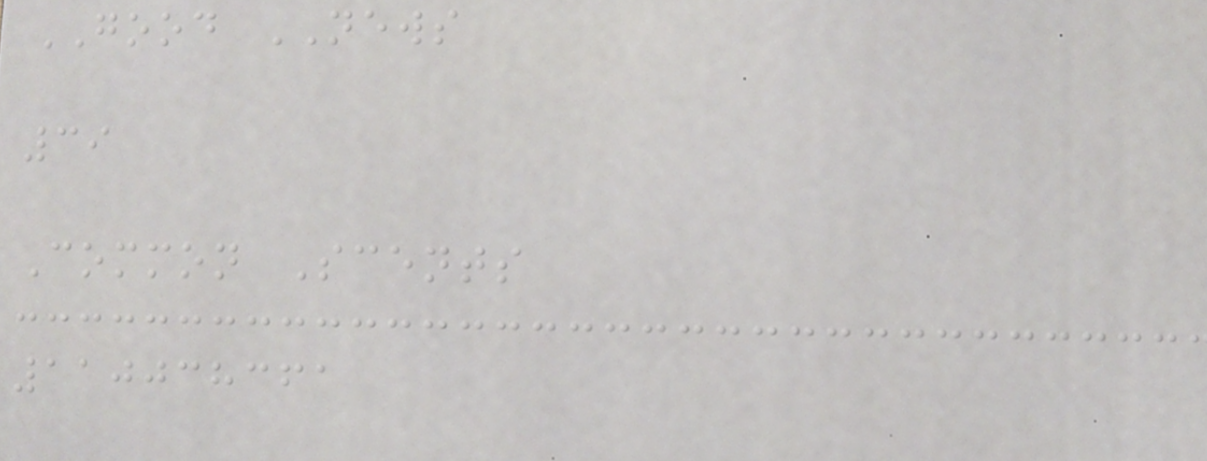GOOD NEWS
39
Common Scents
110038361
